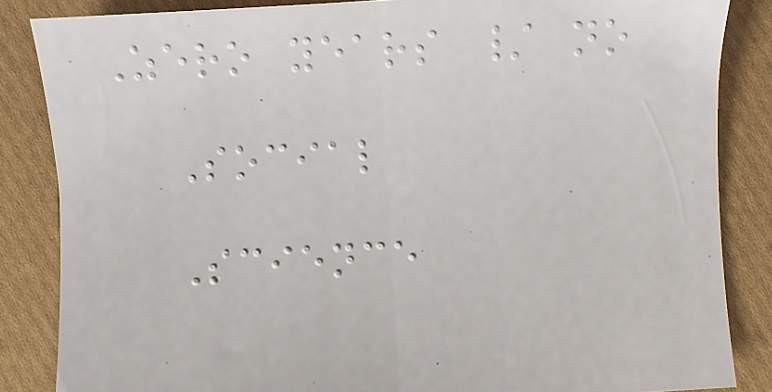Zero years / no
Social
Science
